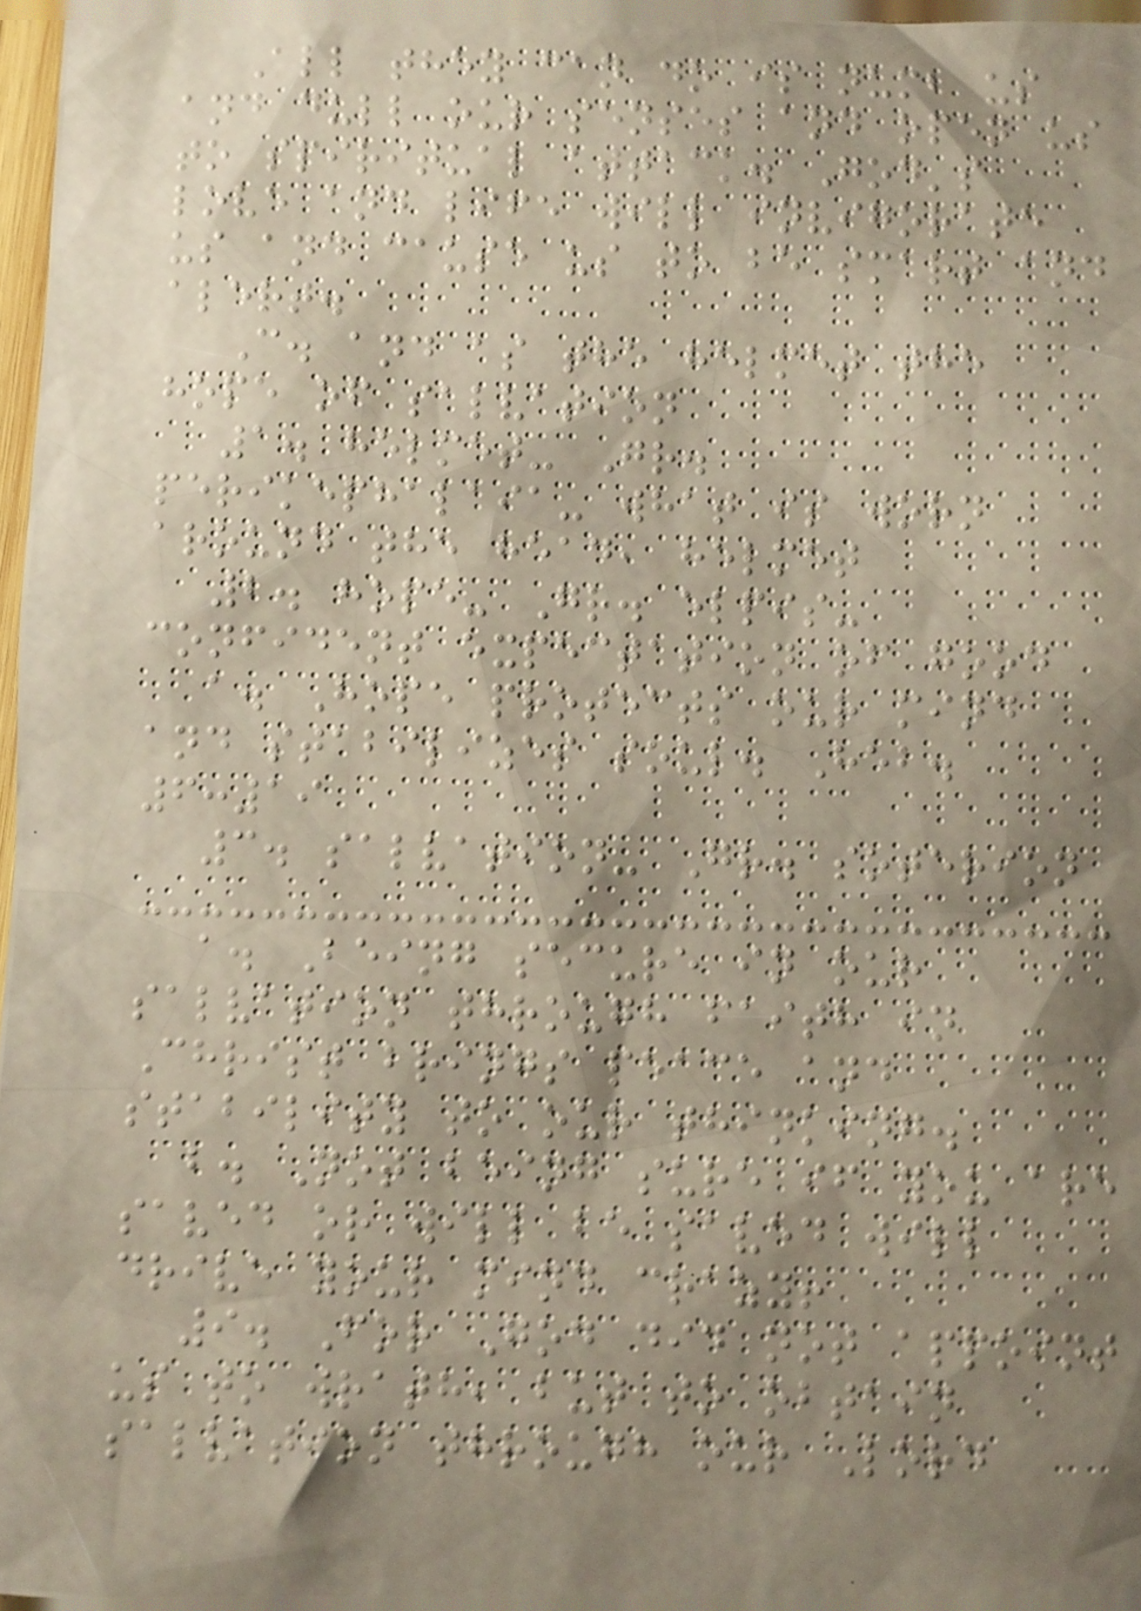All they can do is numb us
and dull our senses and open us
to spiritual attack. God's
love and life will invigorate
us and cause us to be smart and
alert.
C. and as the helmet the
hope of salvation
1. helmet- Gr.
perikephalaia- what is worn
around the head, helmet
2. hope- Gr. elpis-
confident expectation of good
a. Hope protects our mind
and stabilizes soul. Heb.
6:19
3. salvation- Gr. soterion
a. Being secure in our
salvation through faith in
Christ brings peace and
stability to our thinking.
b. Not being sure if you are
saved or will be saved will
drive your mind crazy!
9. For God did not appoint
us to wrath, but to obtain
salvation through our Lord
